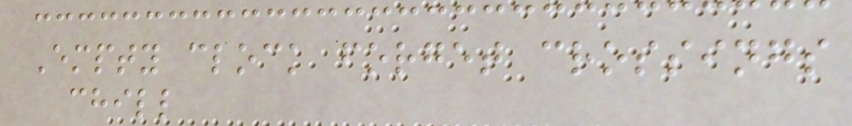Empty clock forget crossings
chill
